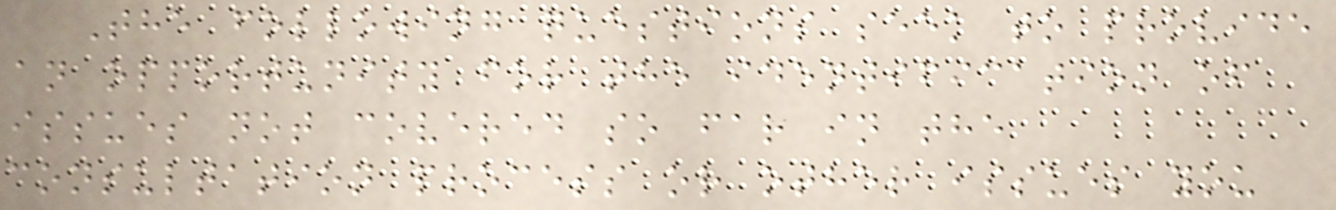The following questions seek to provide
an opportunity for the identification of
issues not covered so far in the
consultation process or other issues you
